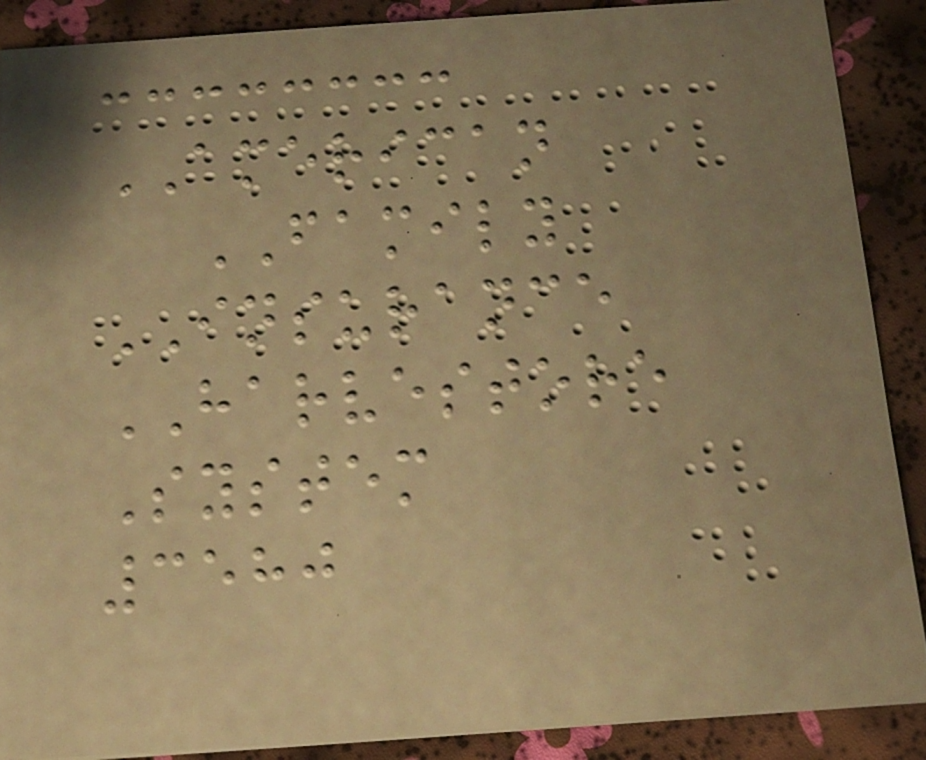AMERICAN
FAMILY
INSURANCE
HARVESTORE
System
3580
